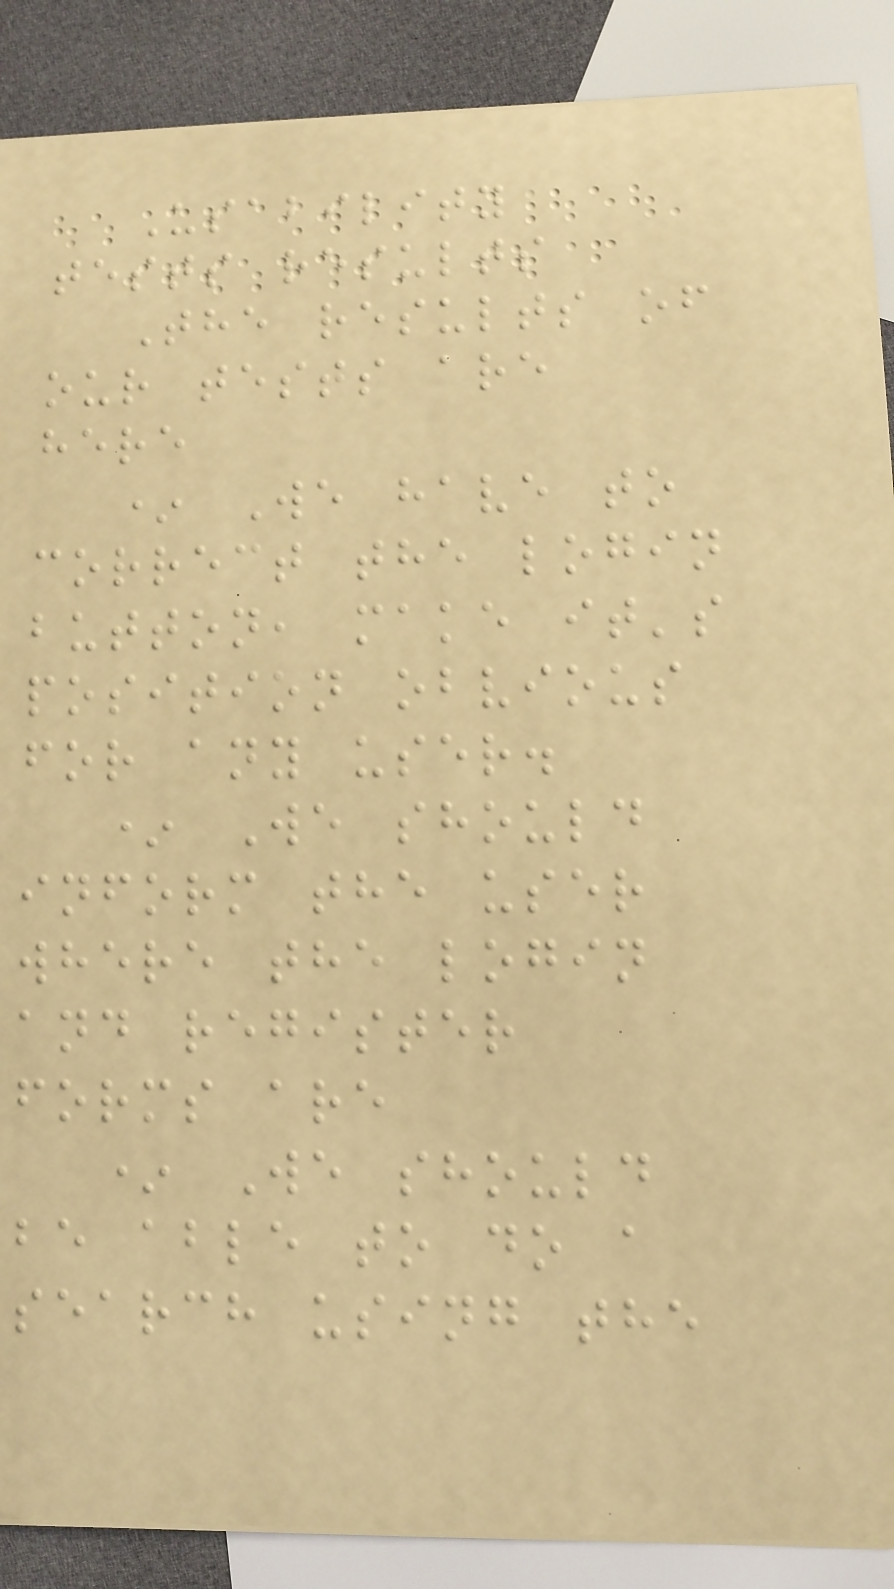Usability
tests results
The results of
our tests are
here
* We have to
correct the login
button, make it's
position obvious
for any user.
* We should
inform the user
where the login
and register
forms are
* We should
be able to do a
search using the
